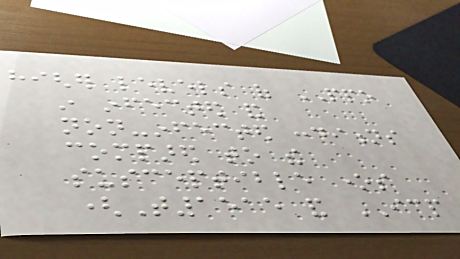higher levels of PPO
in infected and
non-infected conditions
compared to the
susceptible ones
(T1515 and ICP
